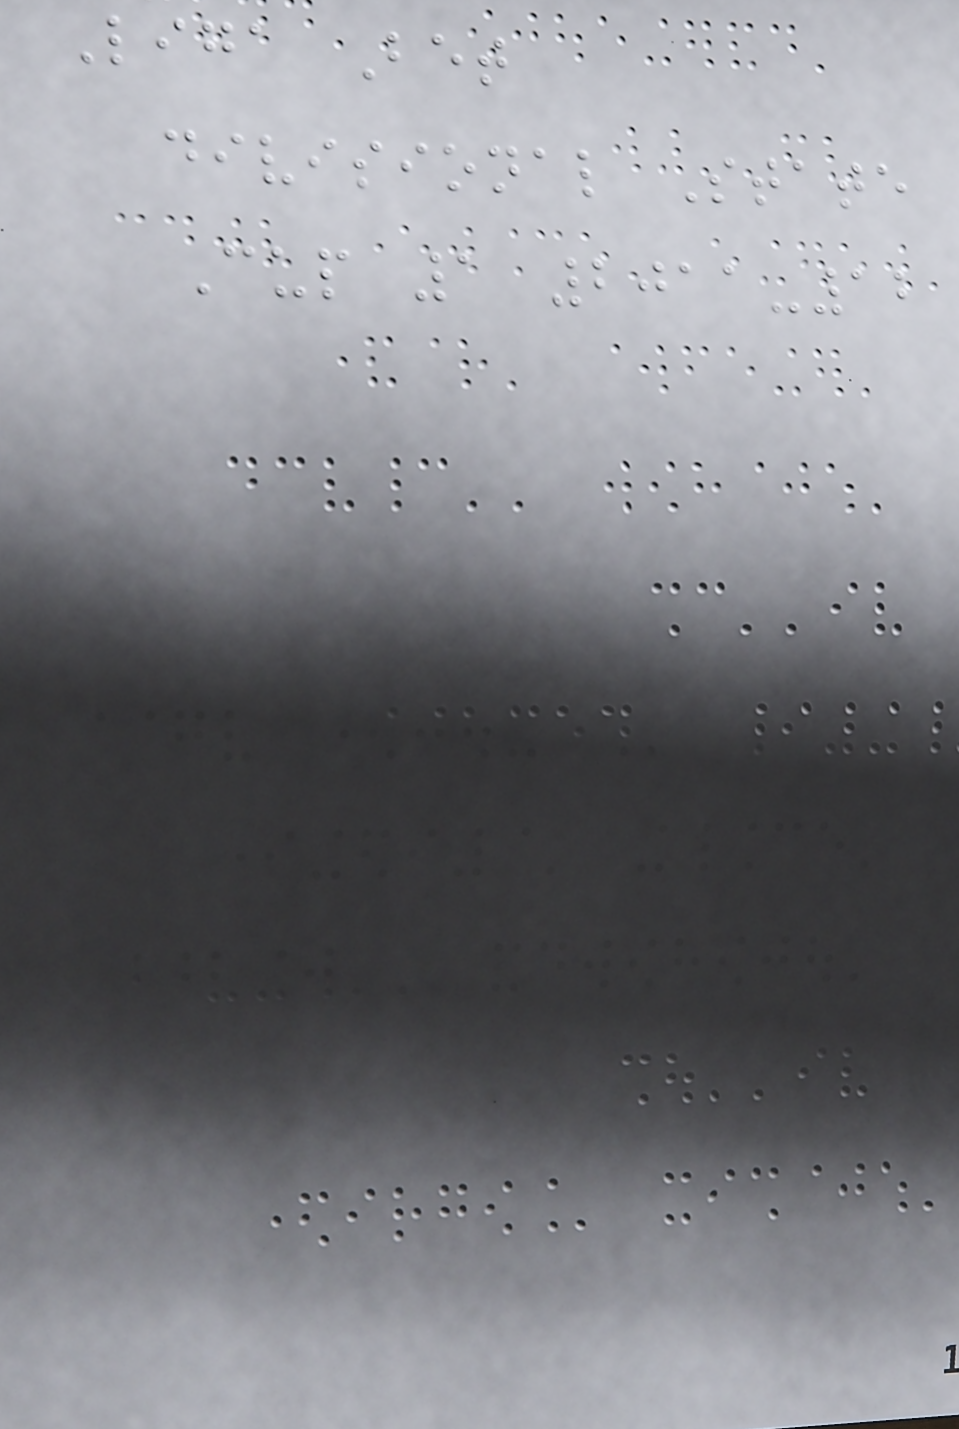Liga Bet
divisional State
Cup 1 2011-12
